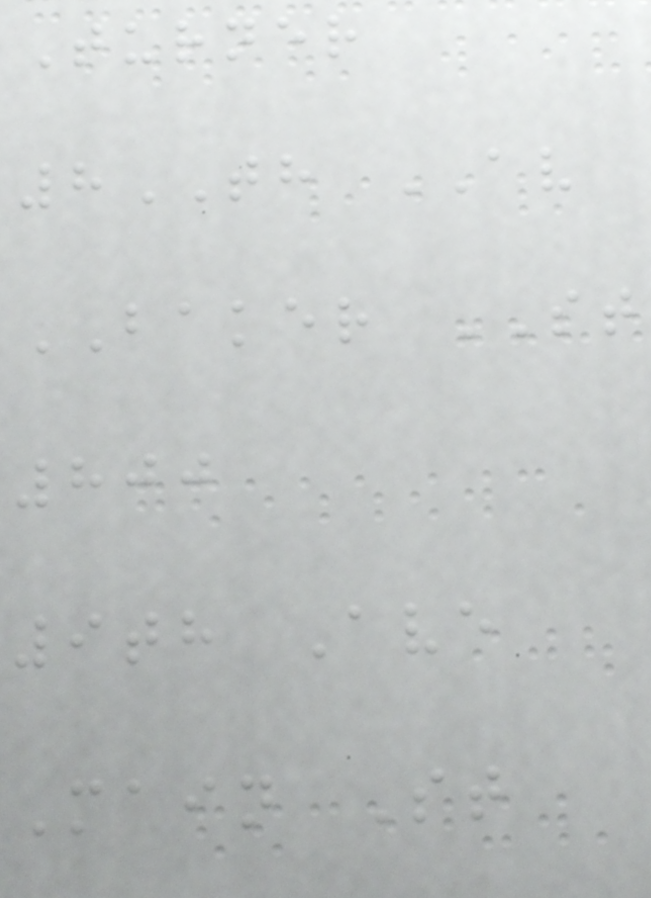Turner
8TH AV
BAKER ST
800
9th Ave
Main St
